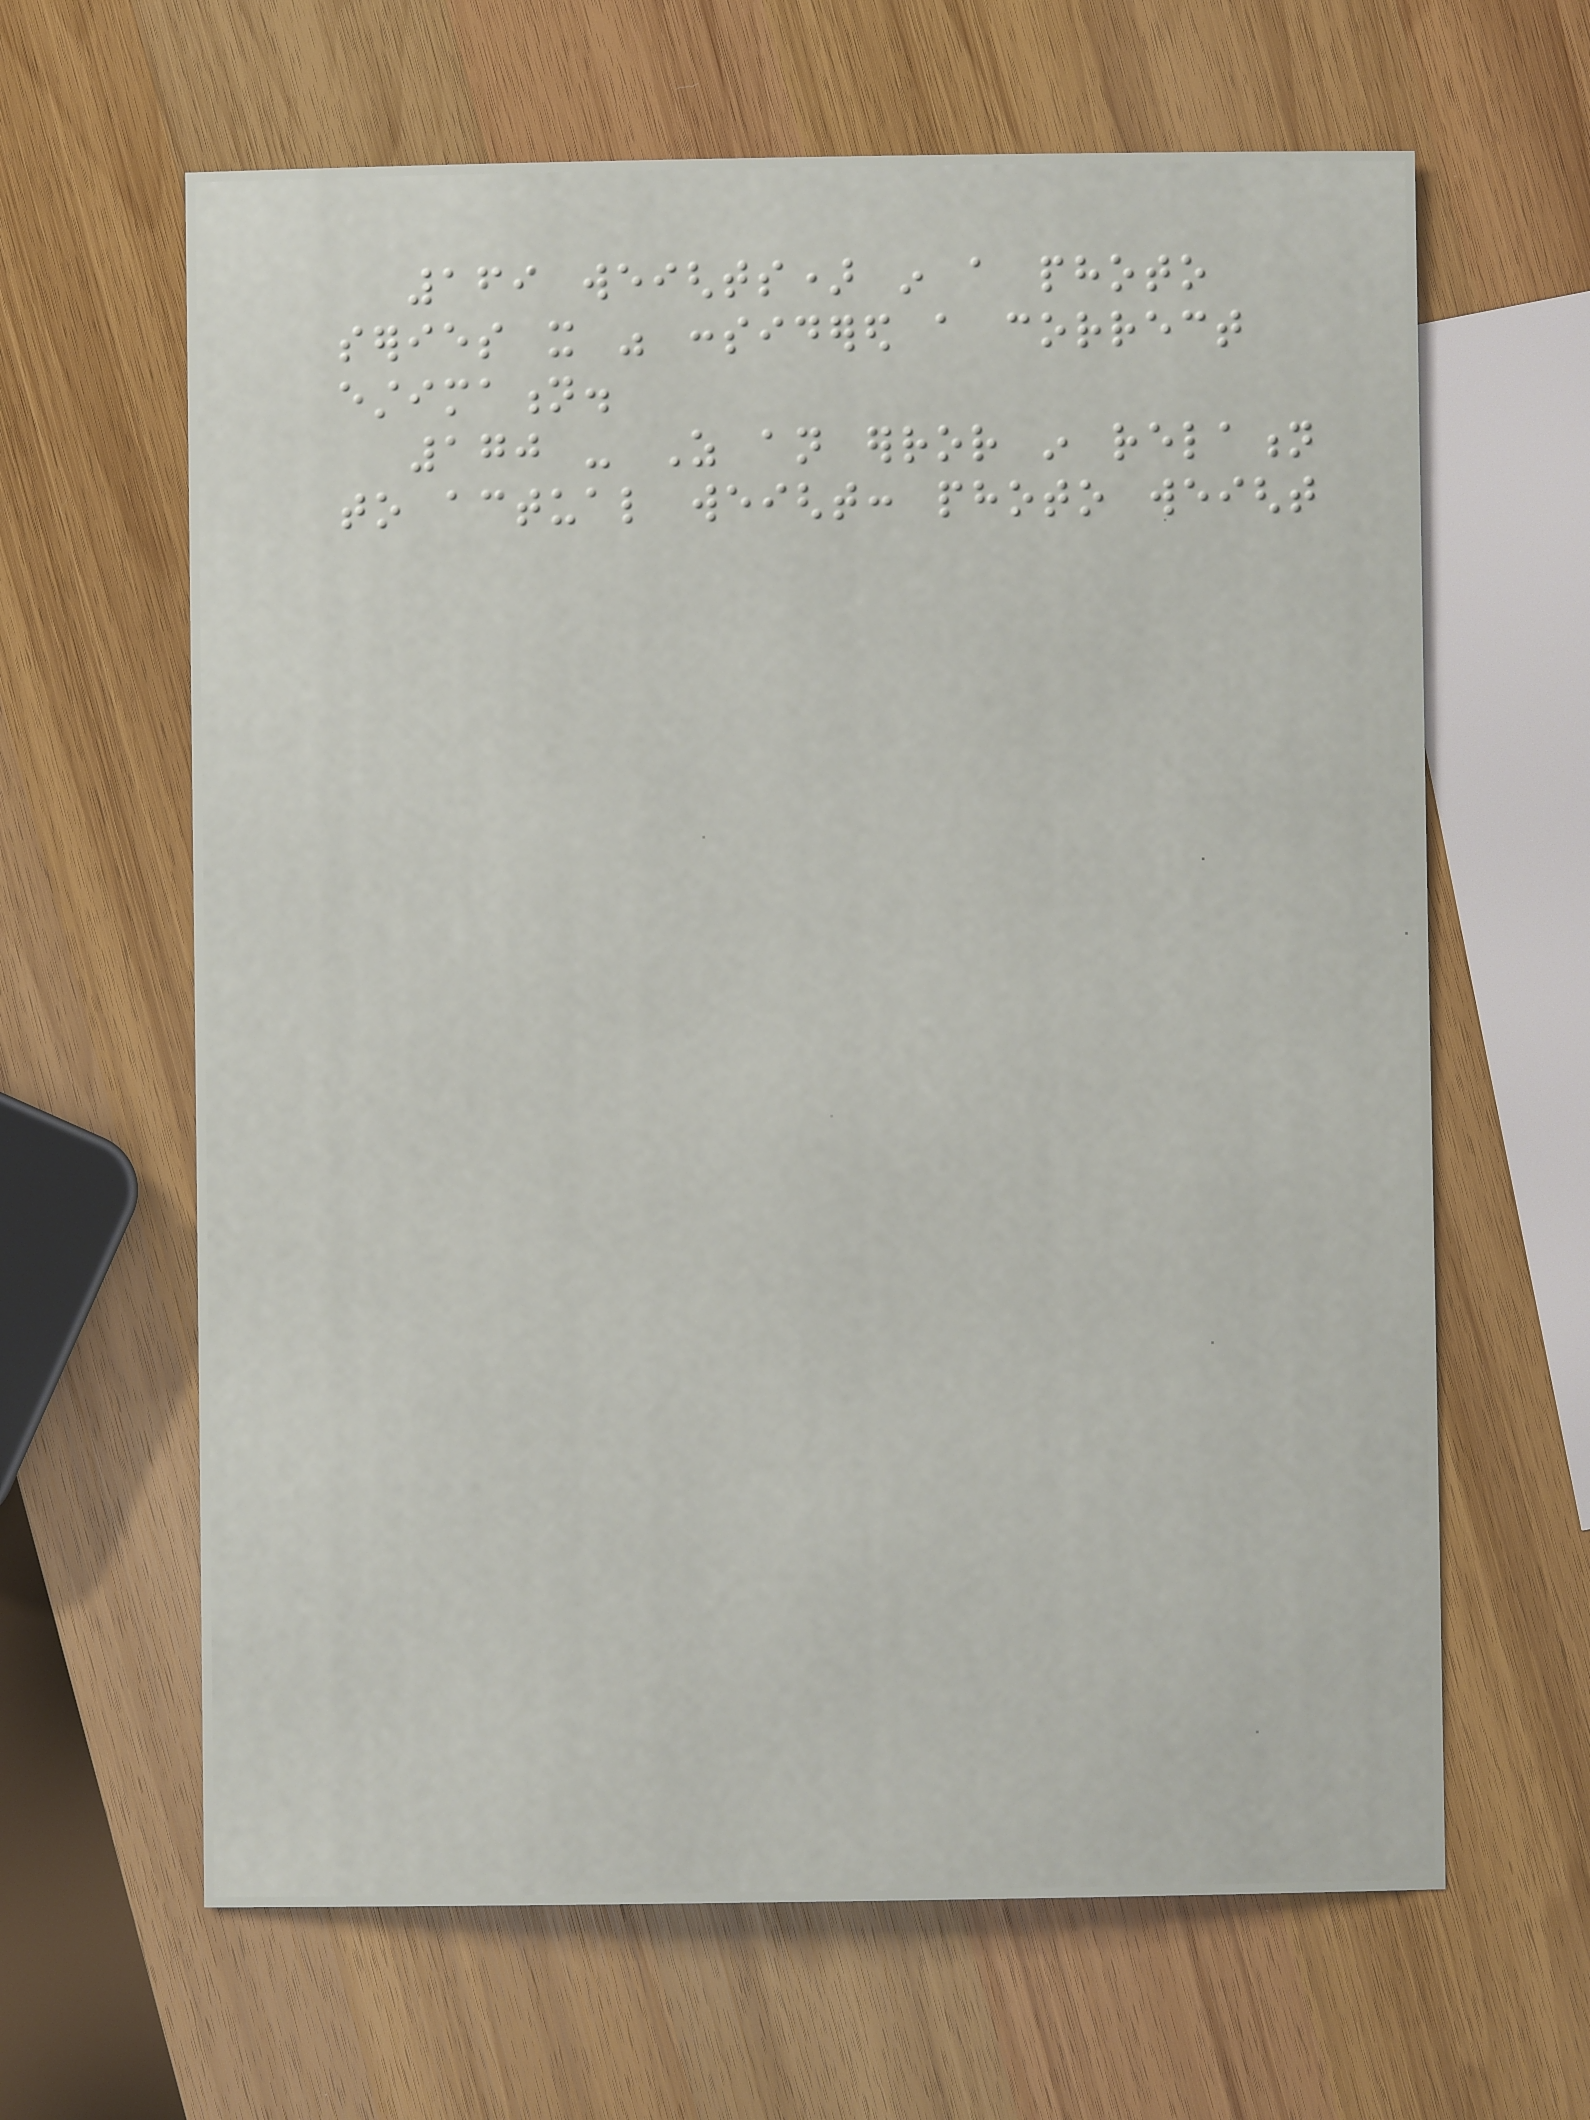169 weights) in a photo
series it was considered a correct
estimation.
170 - As an error in relation
to actual weight: photo weight
